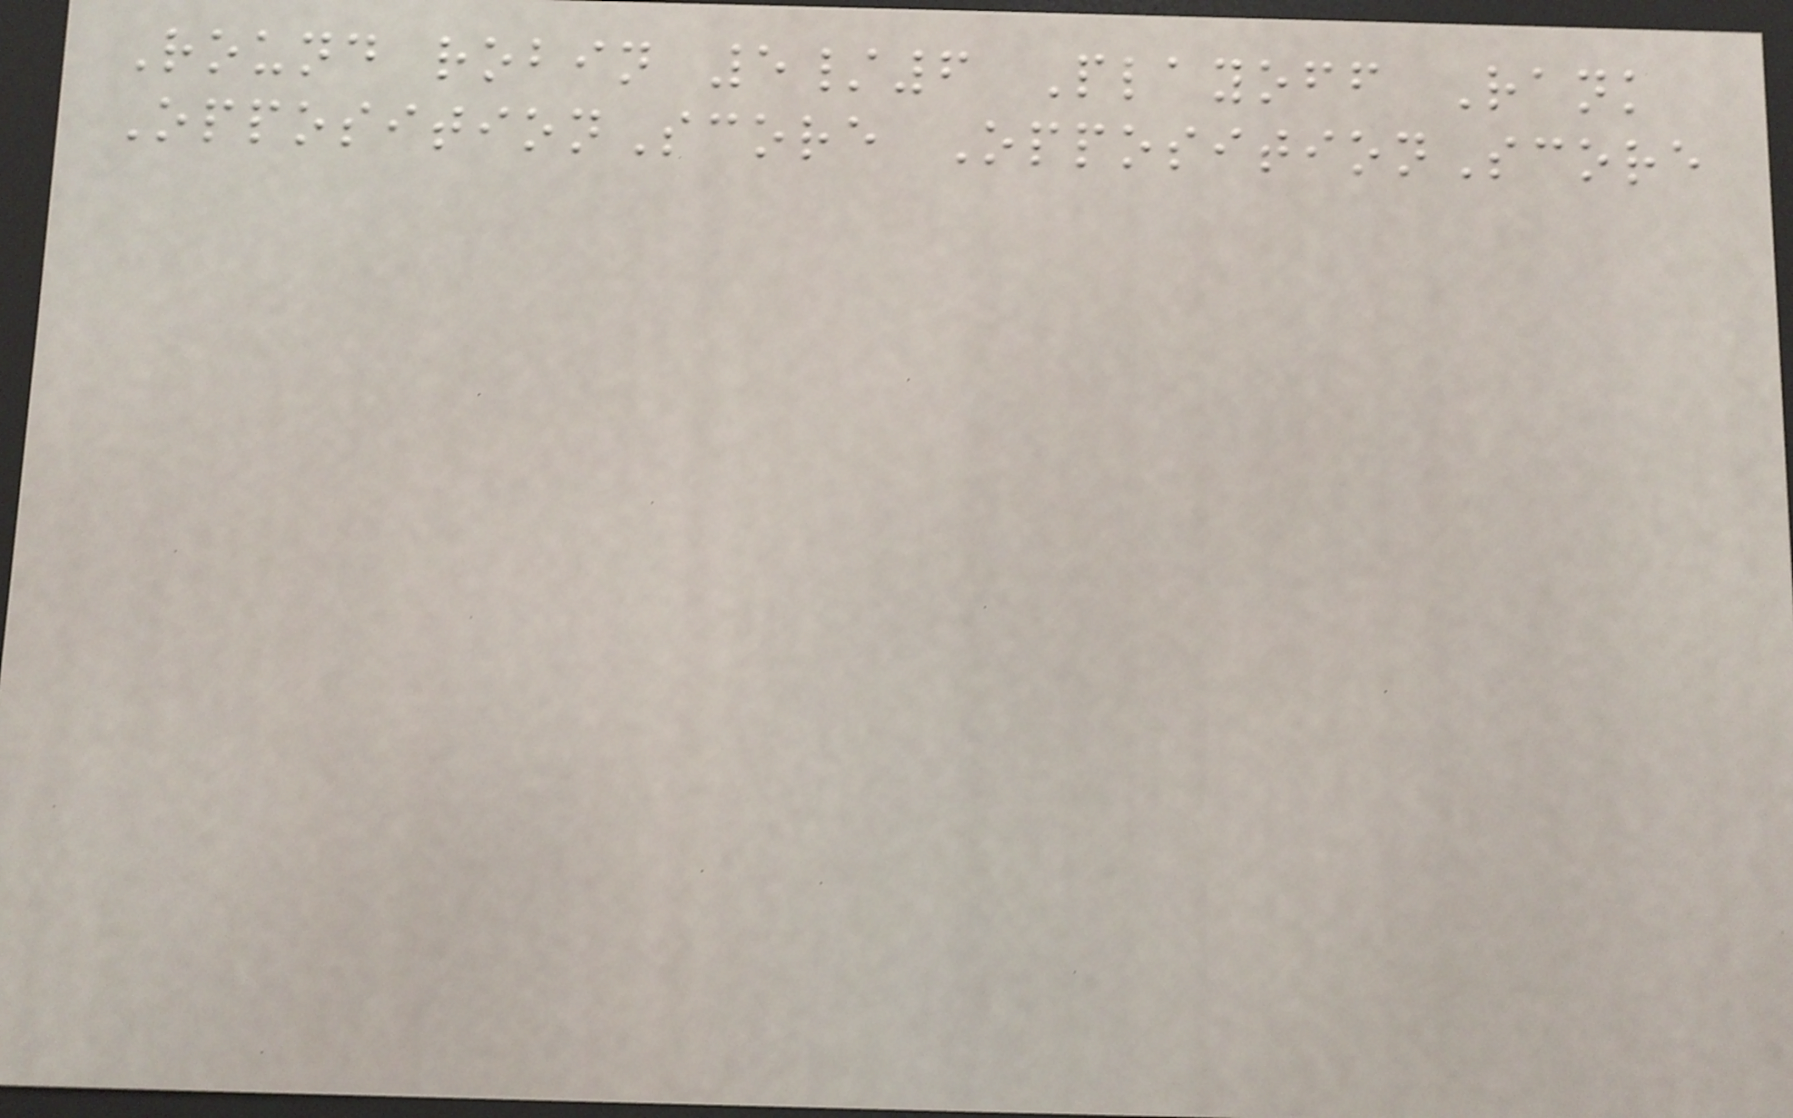Round robin 5/6 Playoff Rank
OppositionScore OppositionScore
